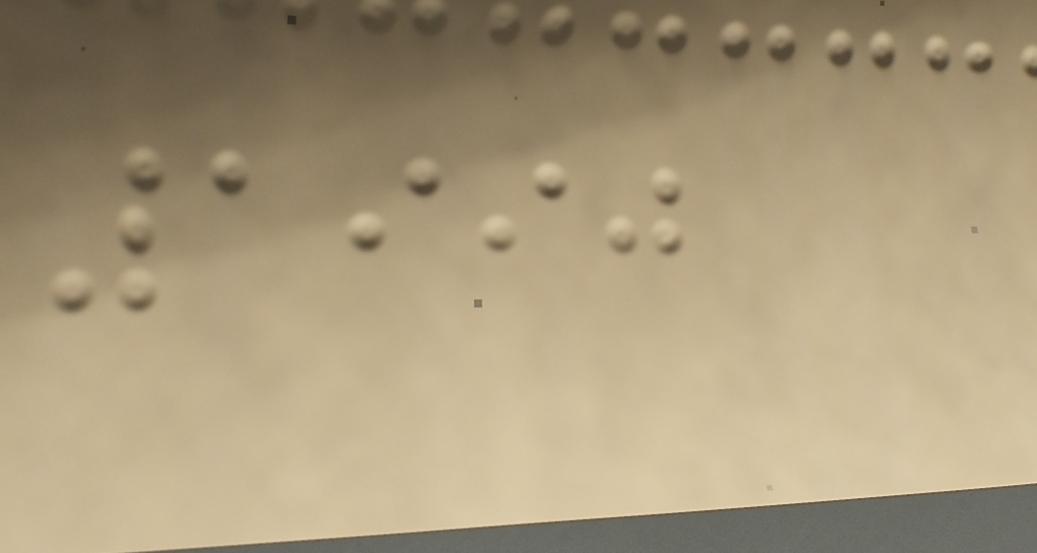1990
